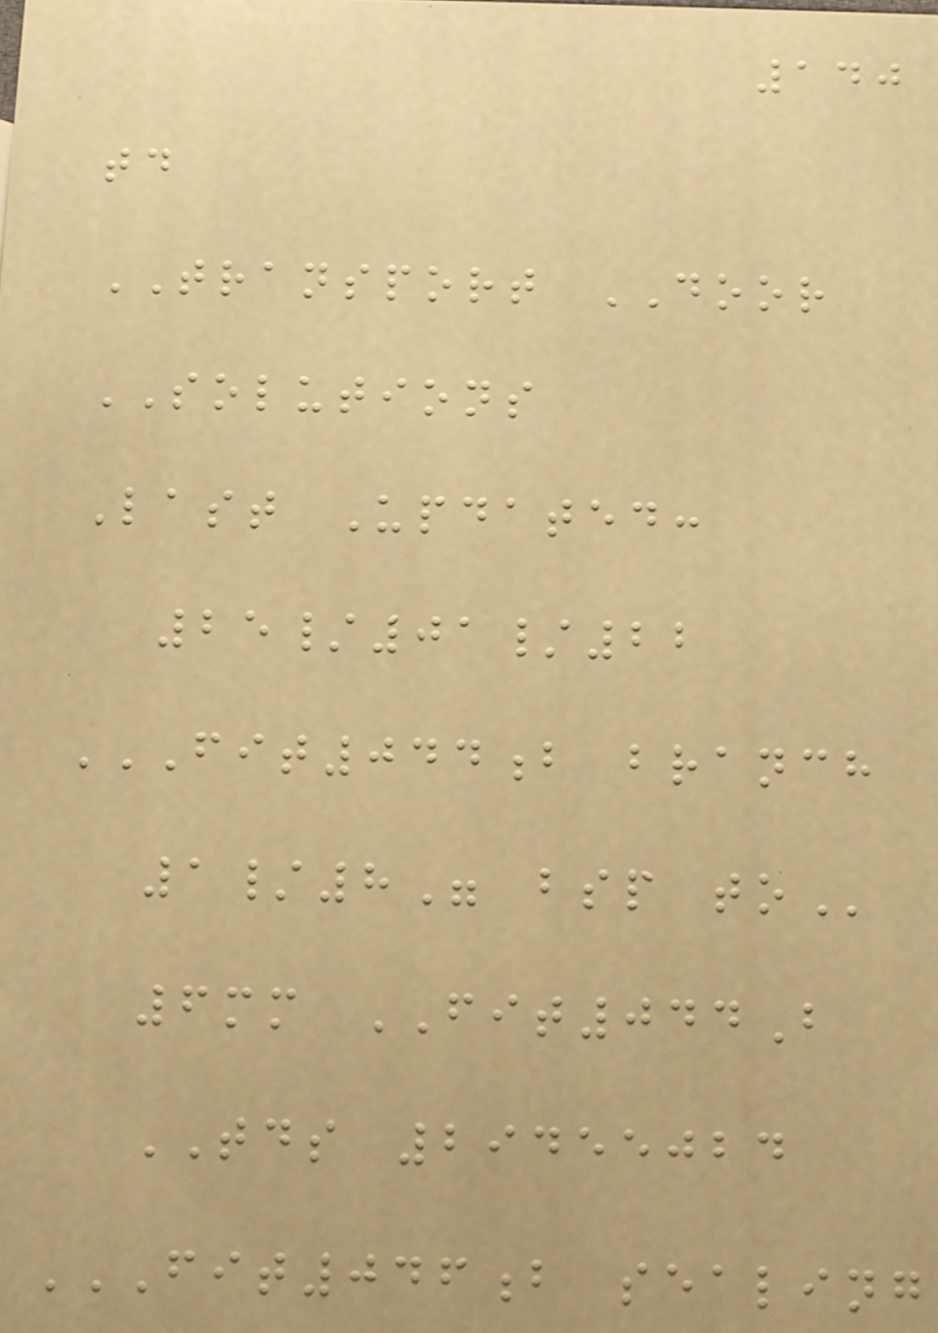140
td
TRANSPORT DOOR
SOLUTIONS
Last Updated:
25/01/22
FIT044B BRANCH
1/8" BSP TO
6mm FIT044B
TDS 29455024
FIT046B SEALING
